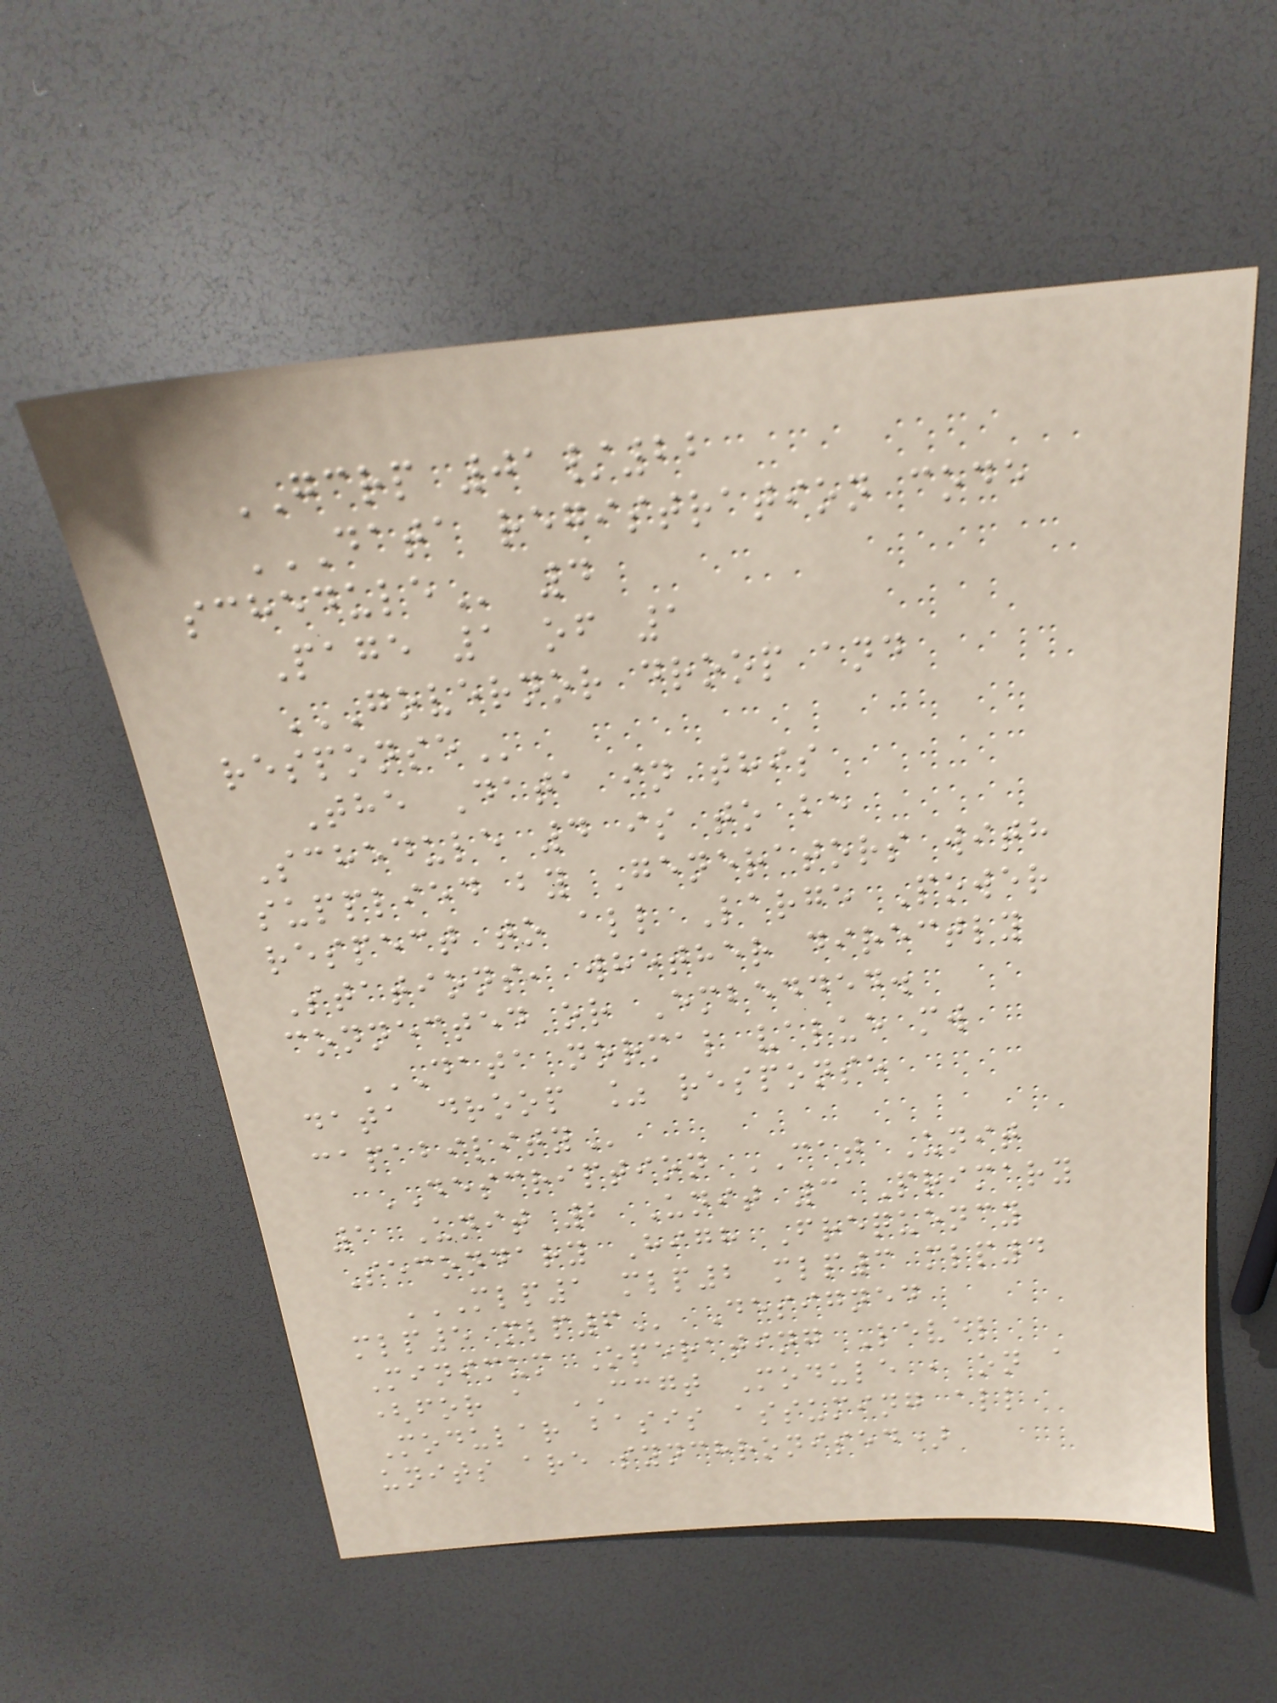GCRP 01/22
DATA REGISTRATION CODE
SCHEDULE 4
Page 1 of 1
GOVERNOR DROOP AND
RESPONSE
The Data in this
Schedule 4 is to be
supplied by Generators with
respect to all Large Power
Stations, whether directly
connected or Embedded.
DATA NORMAL VALUE MW
DATA DROOP % RESPONSE
CAPABILITY
DESCRIPTION CAT Unit
1 Unit 2 Unit 3 Primary
Secondary High Frequency
MLP1 MLP2 MLP3 MLP4
MLP5 MLP6 Designed
Minimum Operating Level
(for a CCGT Module , on a
Modular basis assuming all
units are synchronised)
